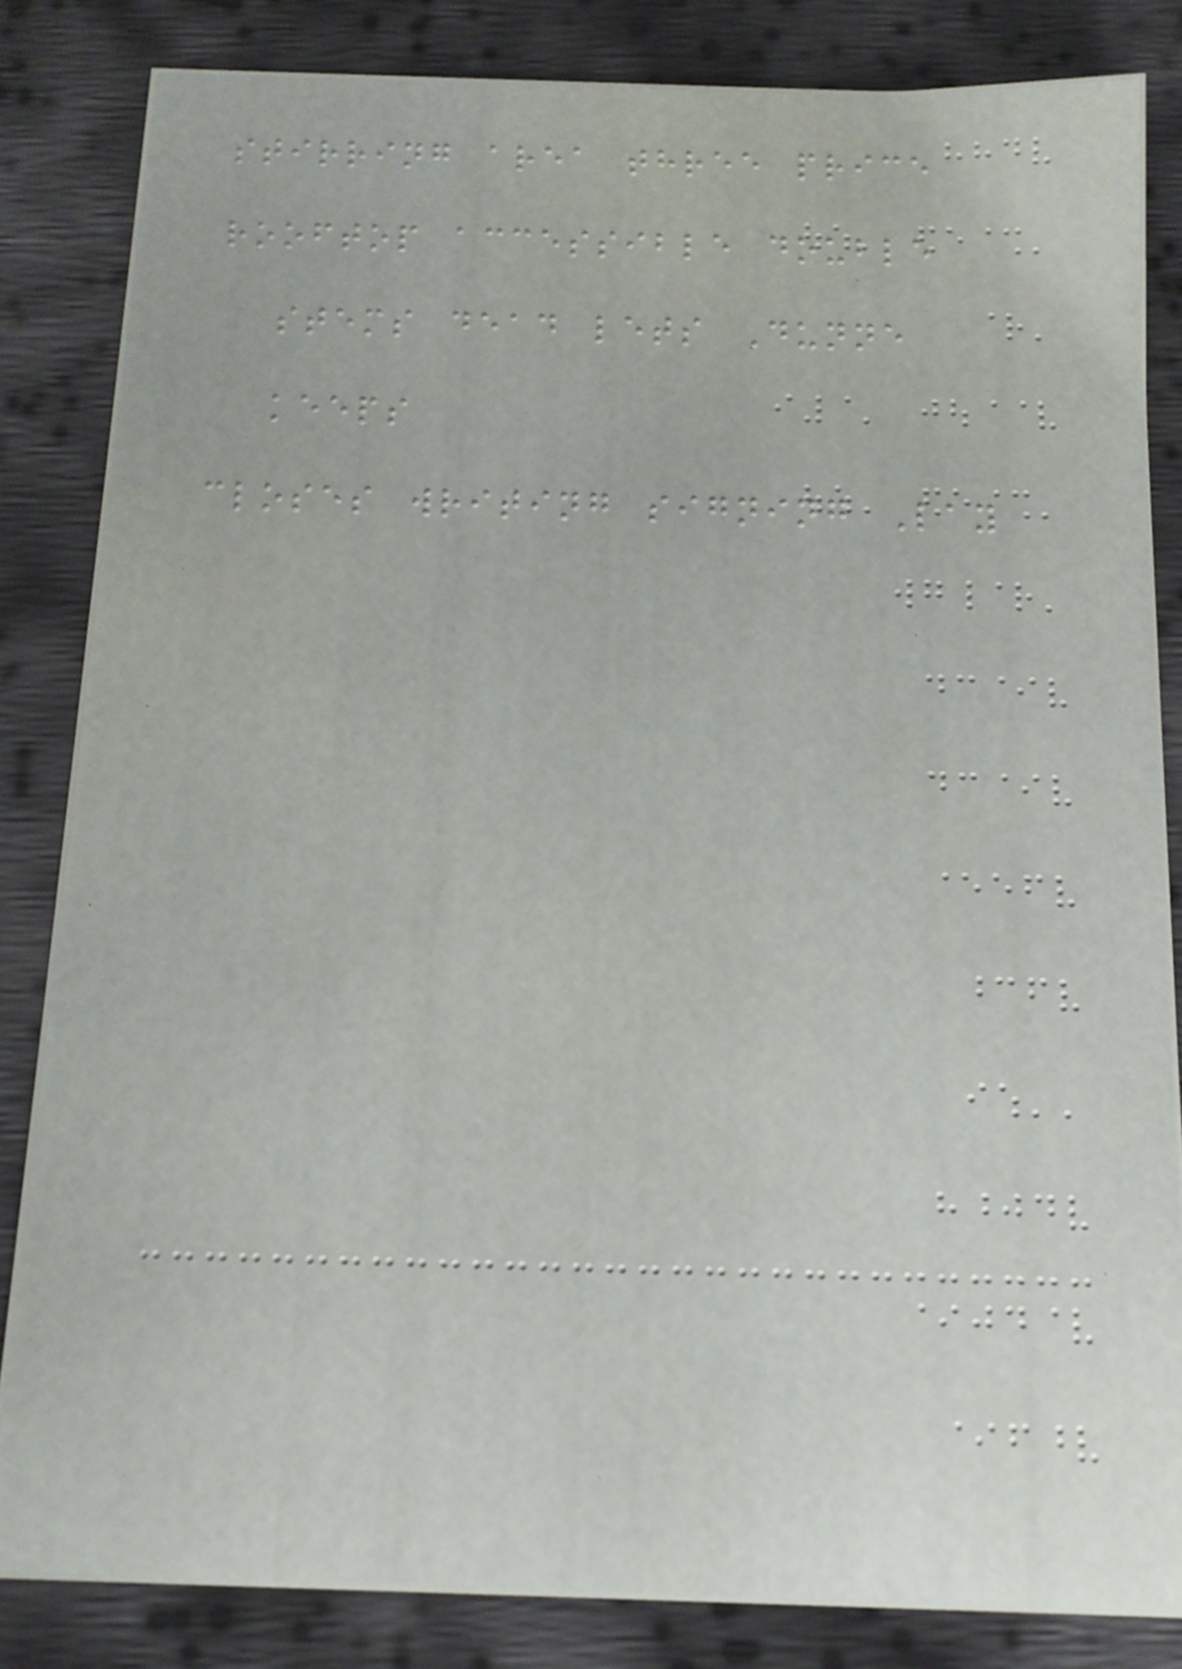stirring area three price
rooftop accessible double
stems dead lets Dunne
keeps
closes writing signing Lay
